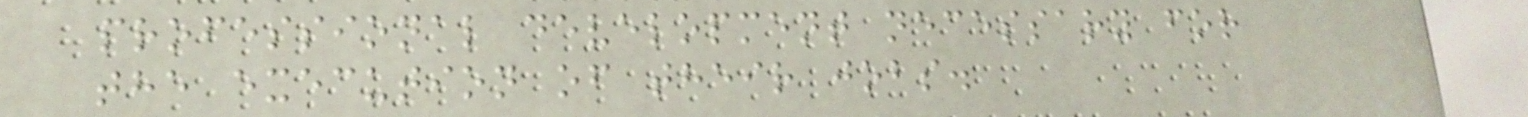professional development necessary for
the execution of their jobs.
